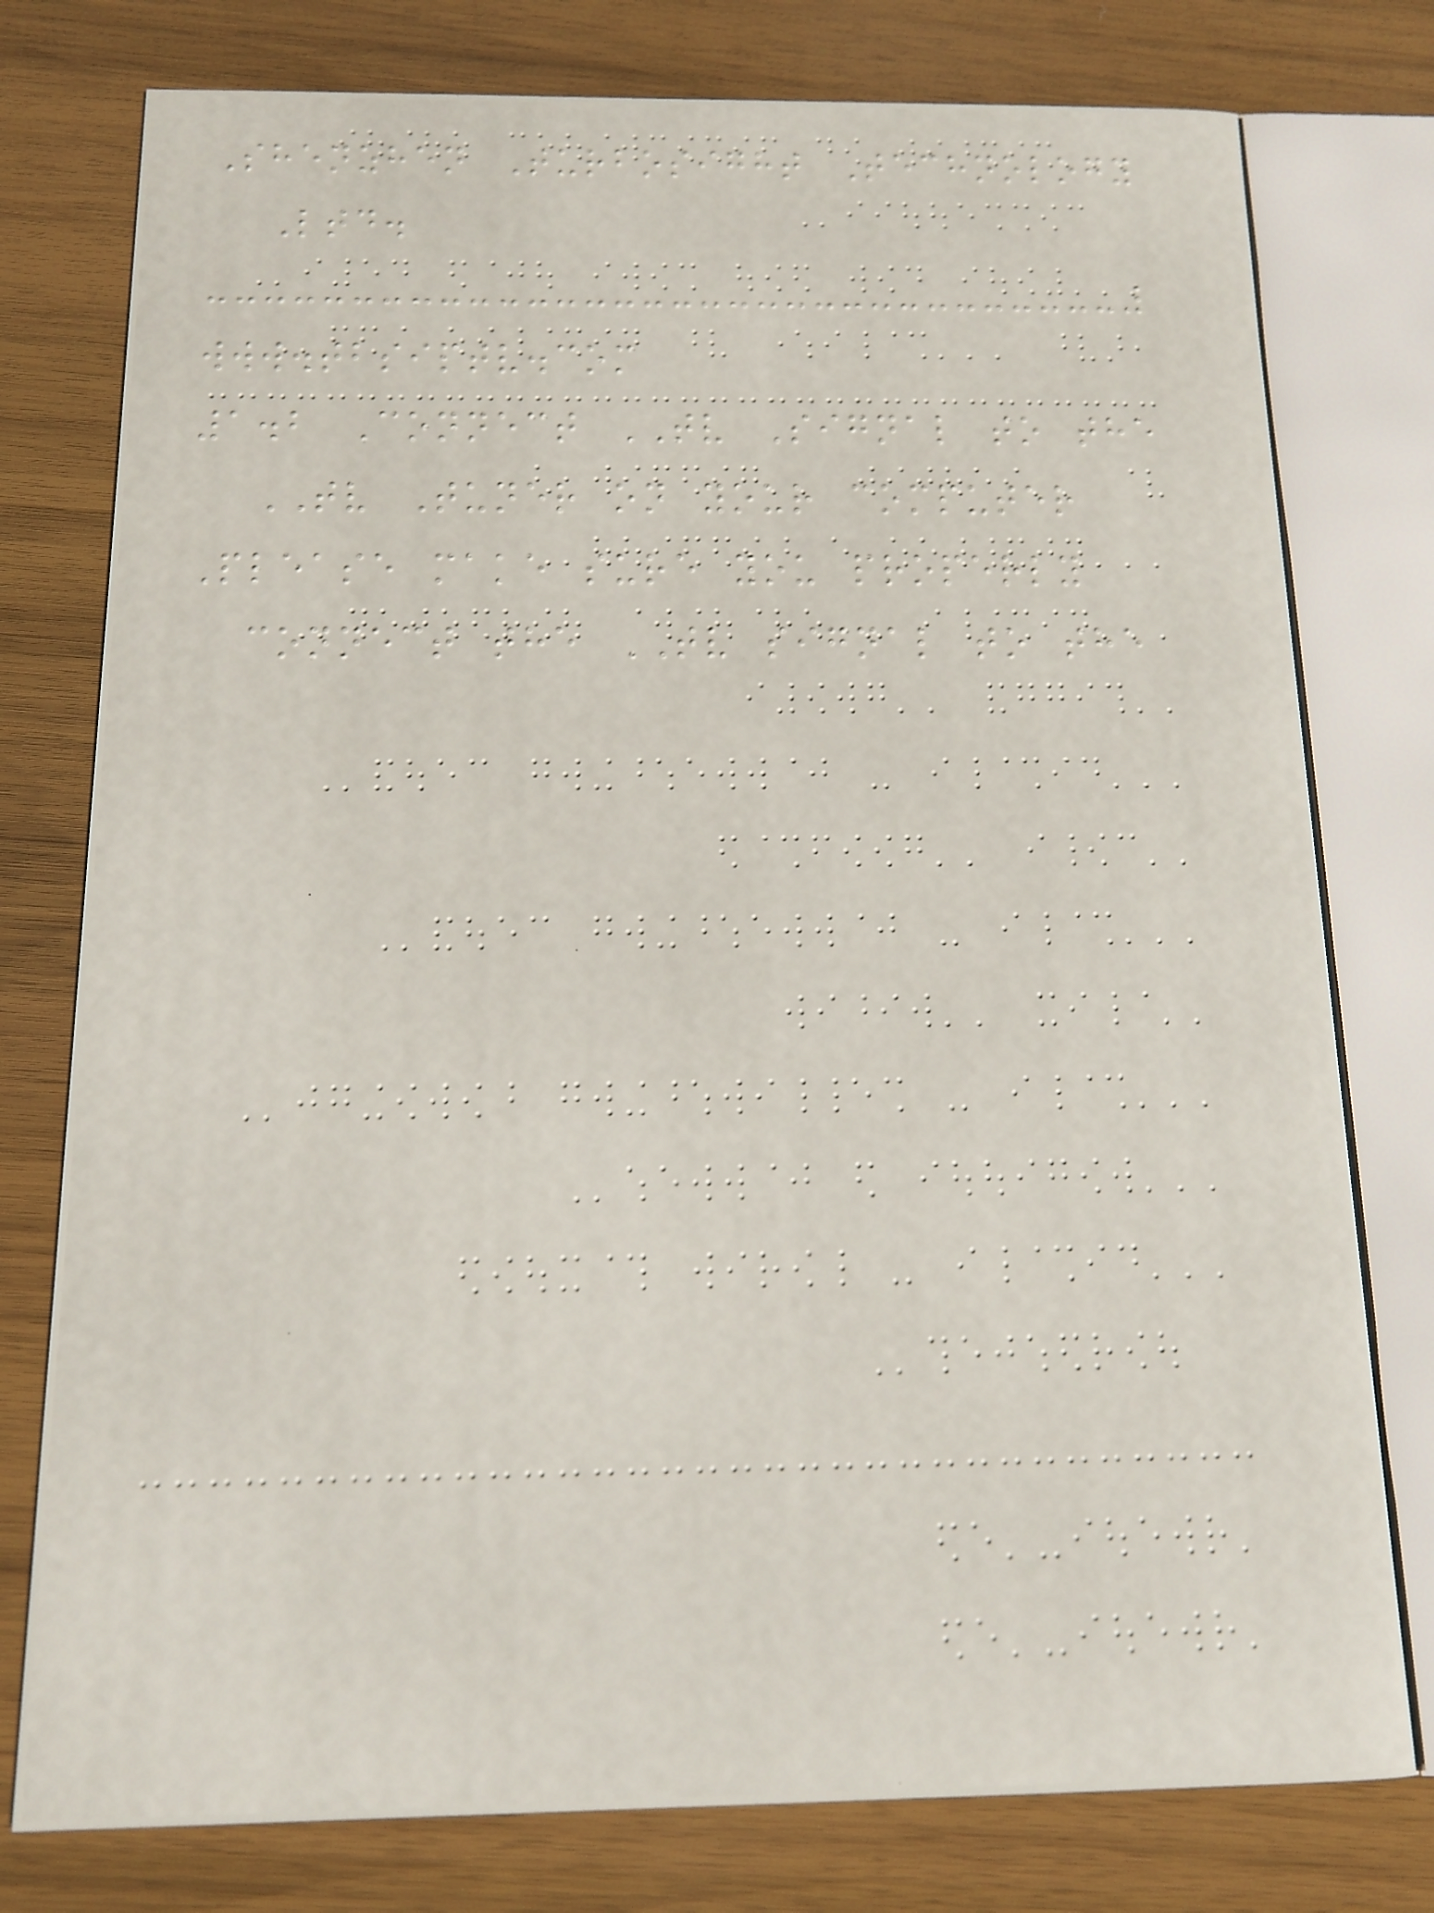Shenzhen Turbosight Technology
Ltd.
www.tbsiptv.com
1.2 Connect TV Signal to the
TV Tuner on your computer
Please make sure you properly
connect the TV signal to the
